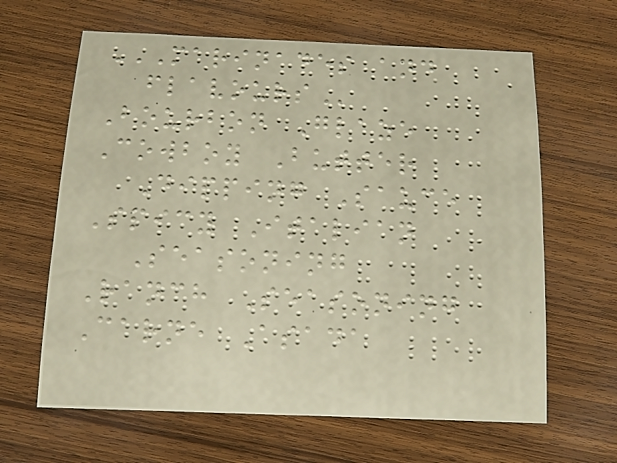MARINADES AND
FLAVOURS
Bourbon Glaze
Cowboy Butter
Dipping Sauce
Spicy Italian
Seasoning
Ranch Seasoning
Carne Asada
